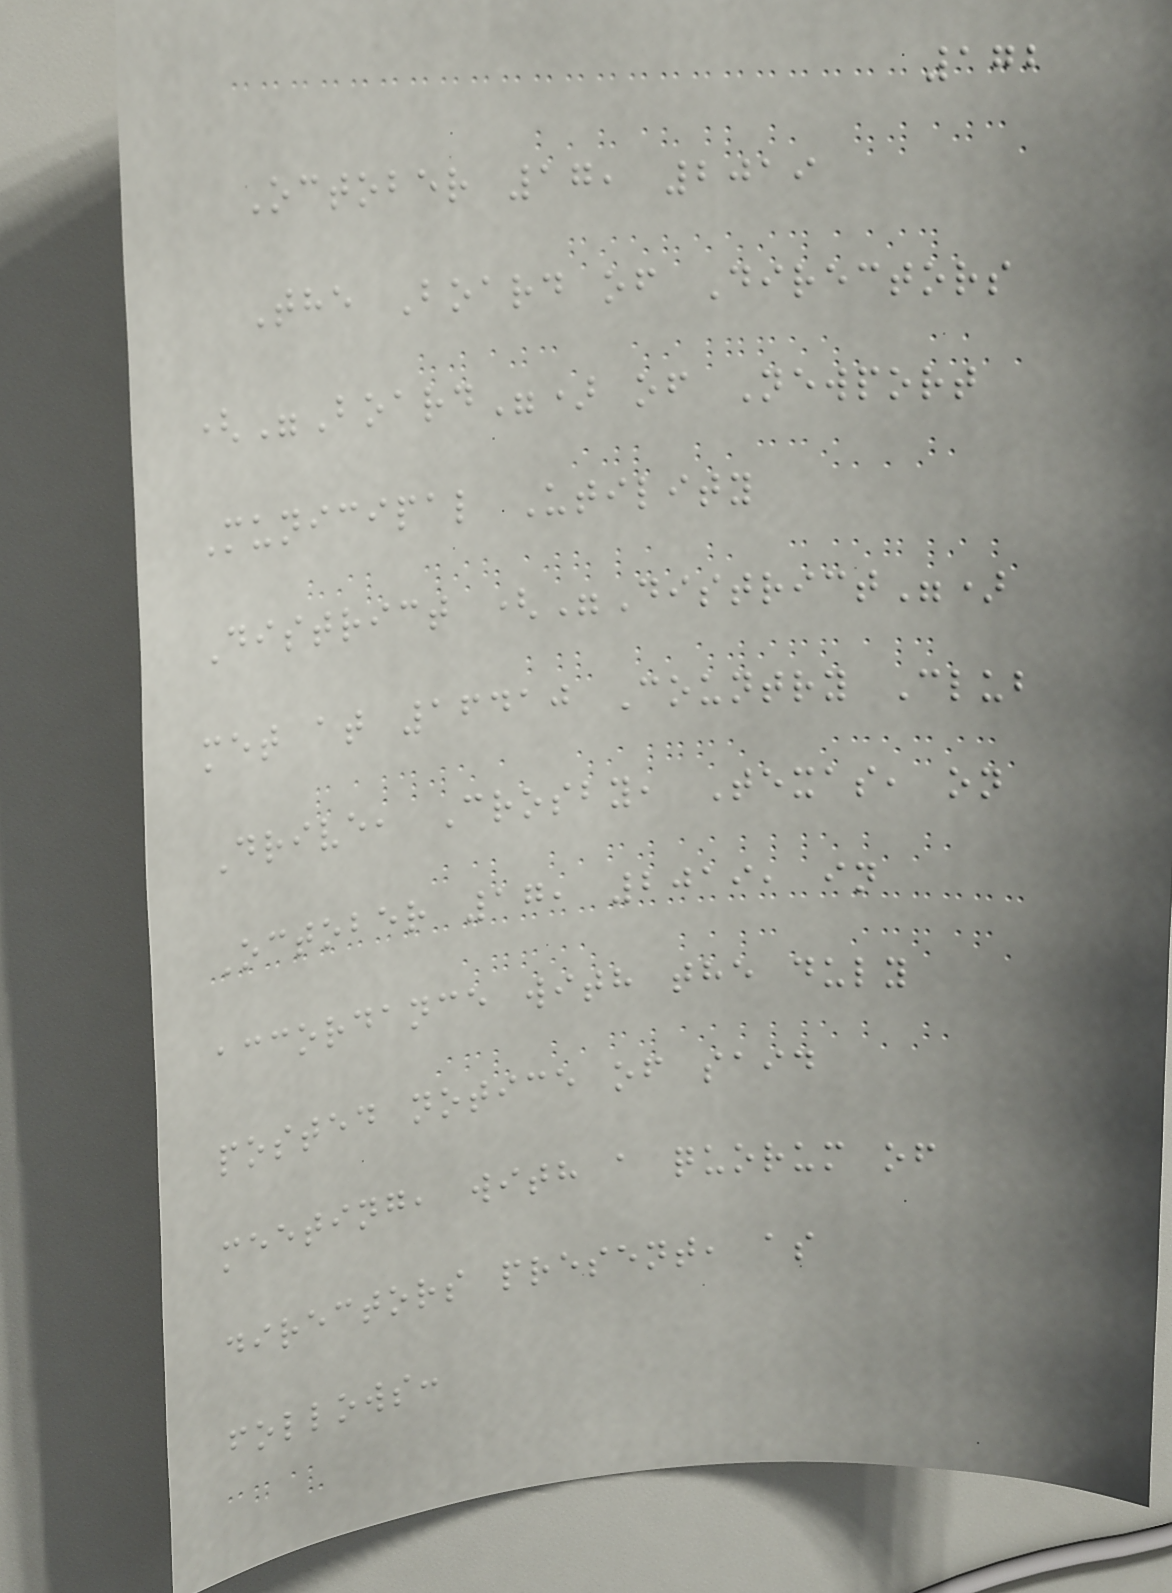172
October 17, 2019
The Board of Directors
("Board") of Newport
Municipal Utility
District ("District")
met at 16410 Country Club
Drive, Crosby, Texas, on
October 17, 2019, in
accordance with the duly
posted notice of said
meeting, with a quorum of
directors present, as
follows:
